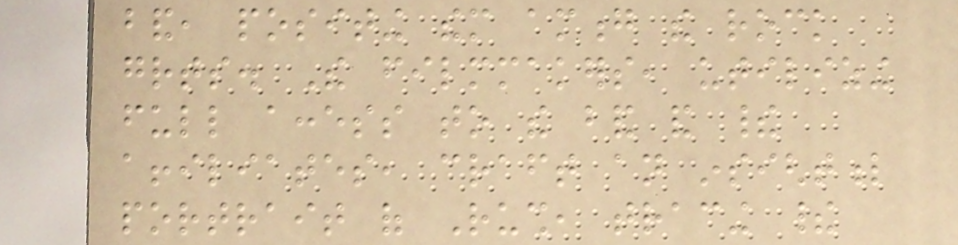band, positing them among the rock
greats. The filmmakers, utilizing
full access to the band and their
affiliates, craft an insightful
portrait of Rush, tracing their
